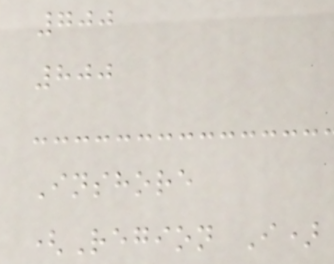700
800
Inshore
(Region I)
